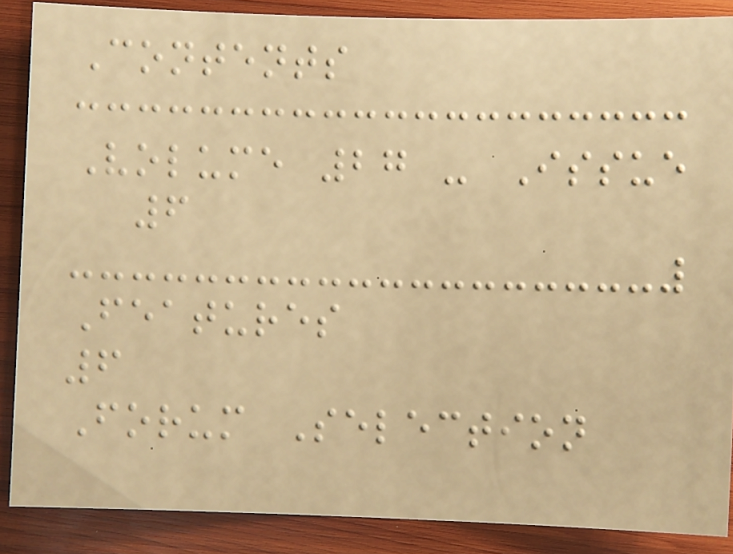Contents
Volume 27 - Issue
6
Features
6
Forum Selection
